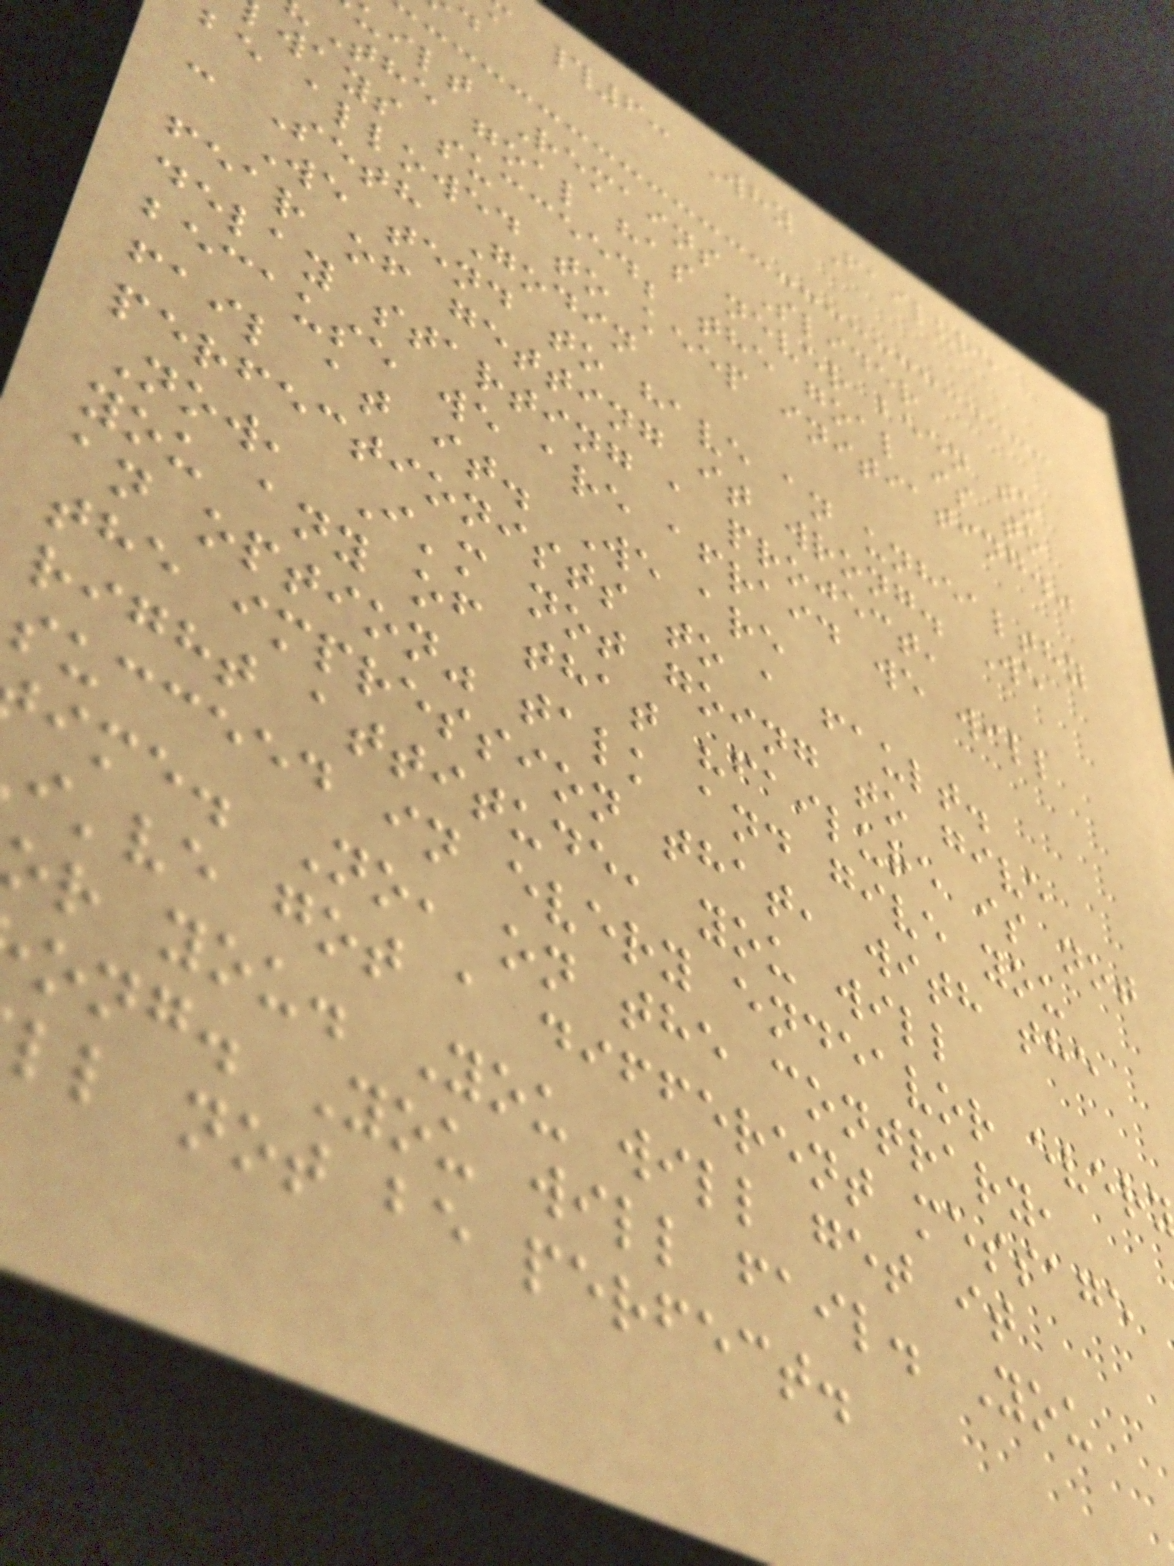#6: Why Failure
uilt Remains Slider
The goal has never been to
ways succeed; the goal is to
be allowed to keep initiating."
- Seth Godin
We tend to have an unhealthy
fear of getting it wrong. We
delay starting a project,
because we are afraid we will
fail at it. We are
perfectionists to a fault.
Now, I'm not going to give
you any of that "failure is not
an option" talk and give you
the impression that, with the
right attitude, you will
succeed in every endeavor ever
ime. No, on the contrary,
i've got a different message
or you. You will get it
ong. You will fail. You
ll not be perfect.
